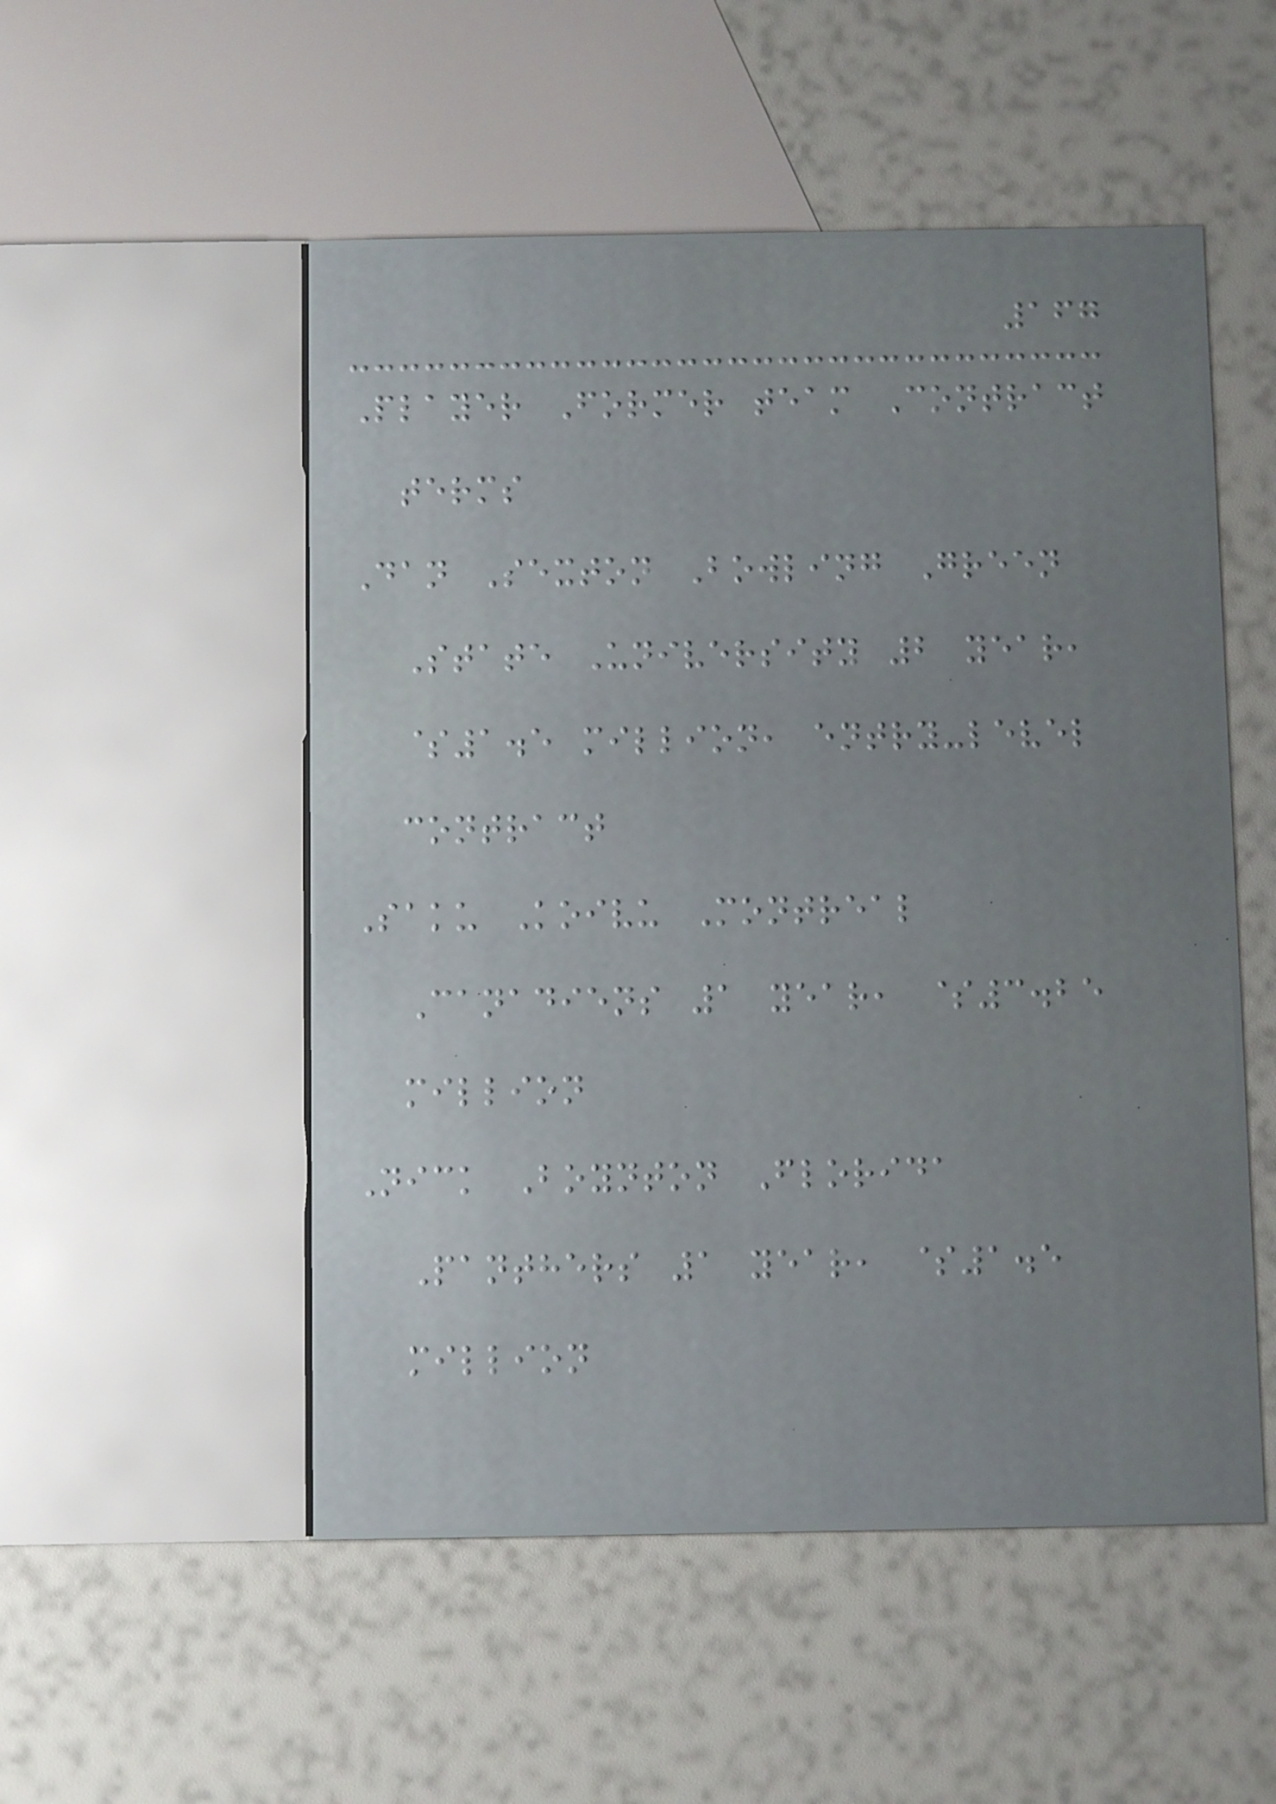167
Player Former team Contract
terms
Dan Sexton Bowling Green
State University 2 year,
$1.5 million, entry-level
contract
Saku Koivu Montreal
Canadiens 1 year, $3.25
million
Nick Boynton Florida
Panthers 1 year, $1.5
million
